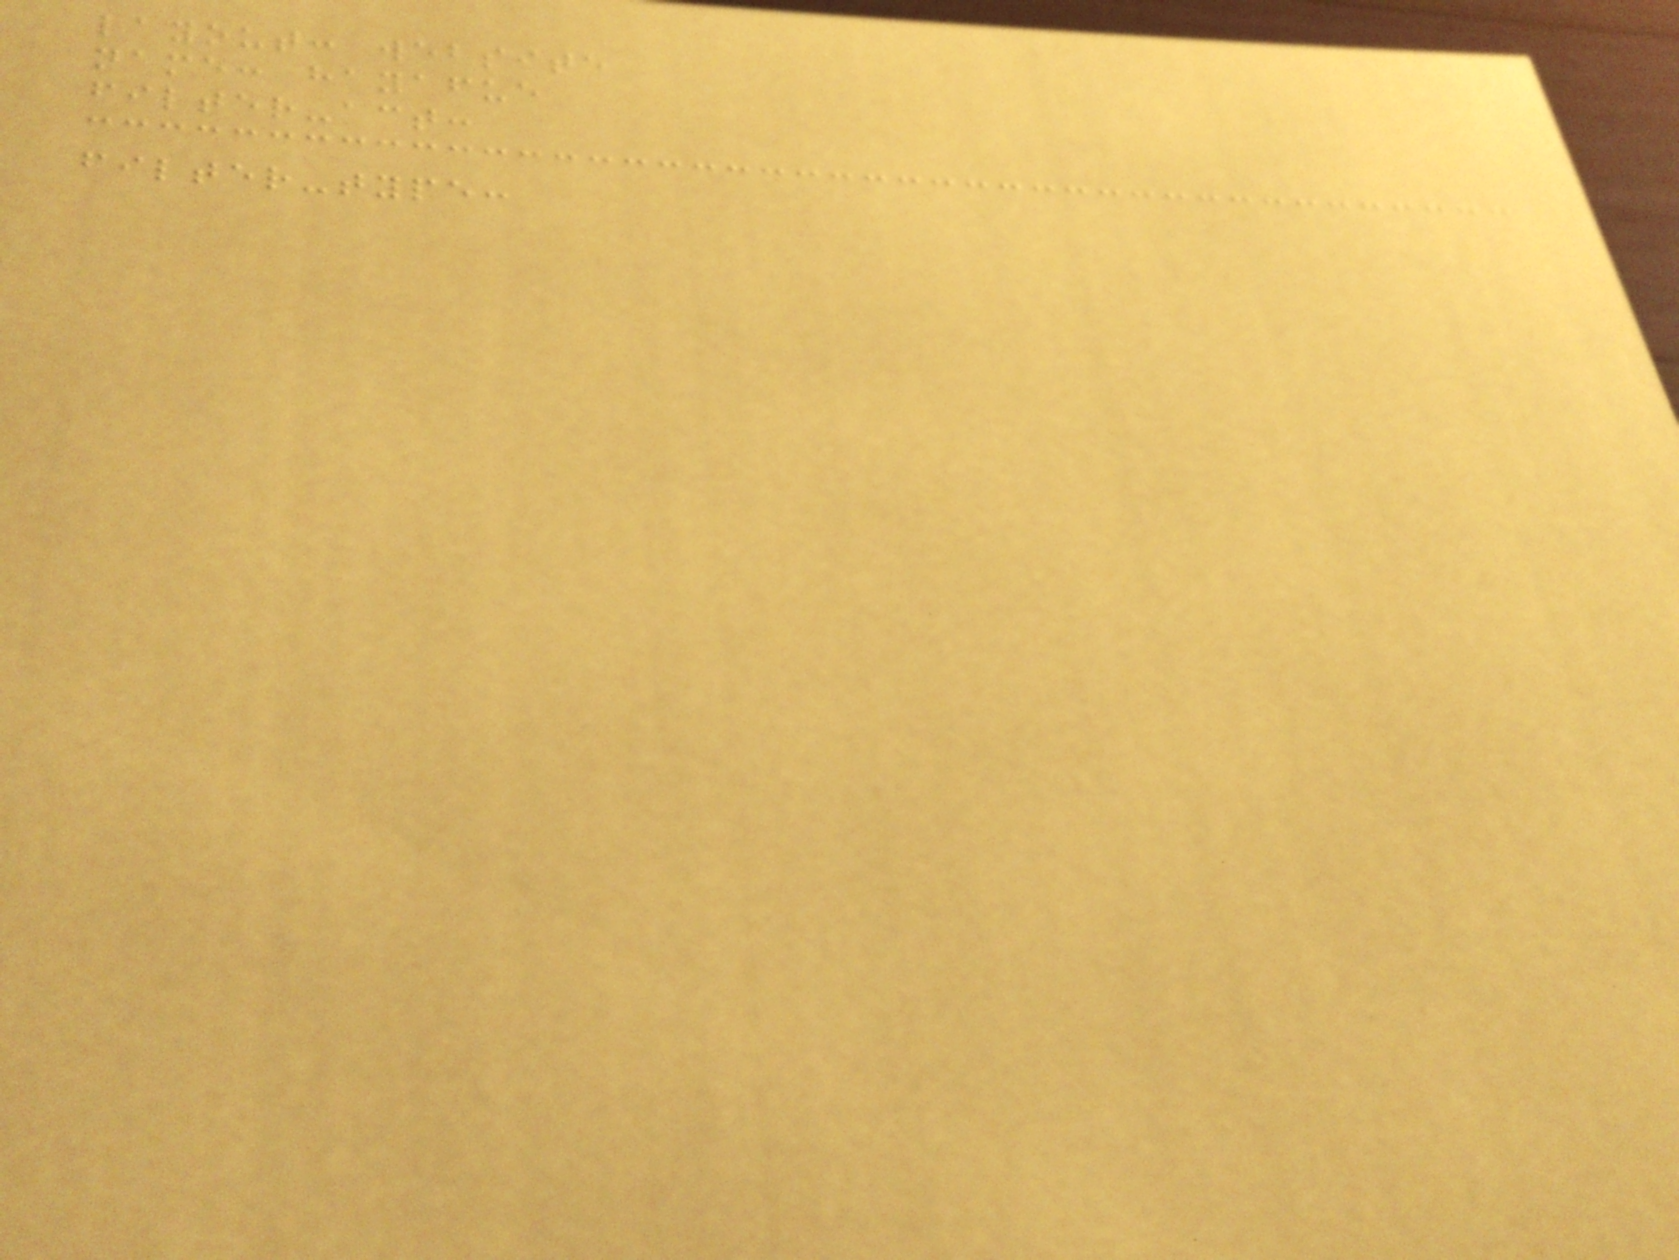layout: website
name: hayafue
filter-act:
filter-type:
